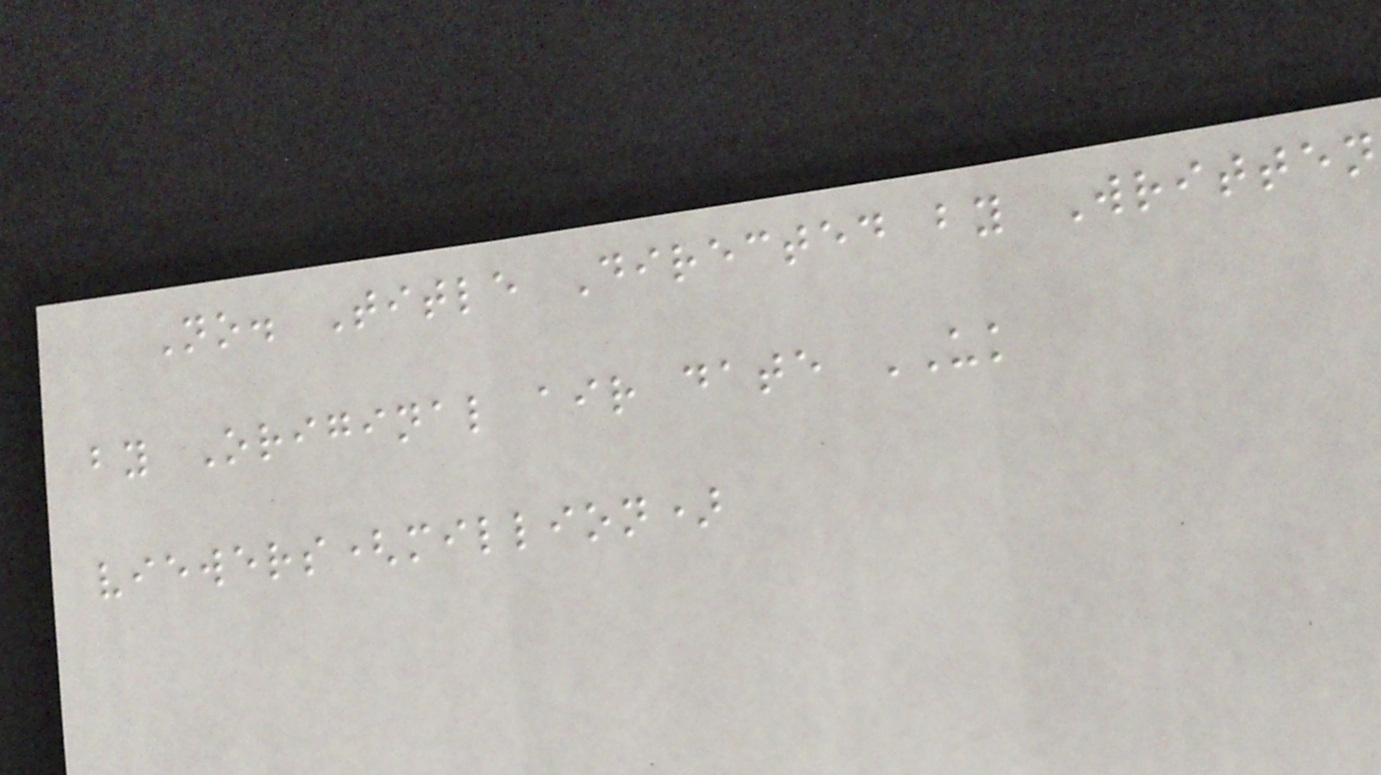No. Title Directed by Written
by Original air date UK
viewers(million)
